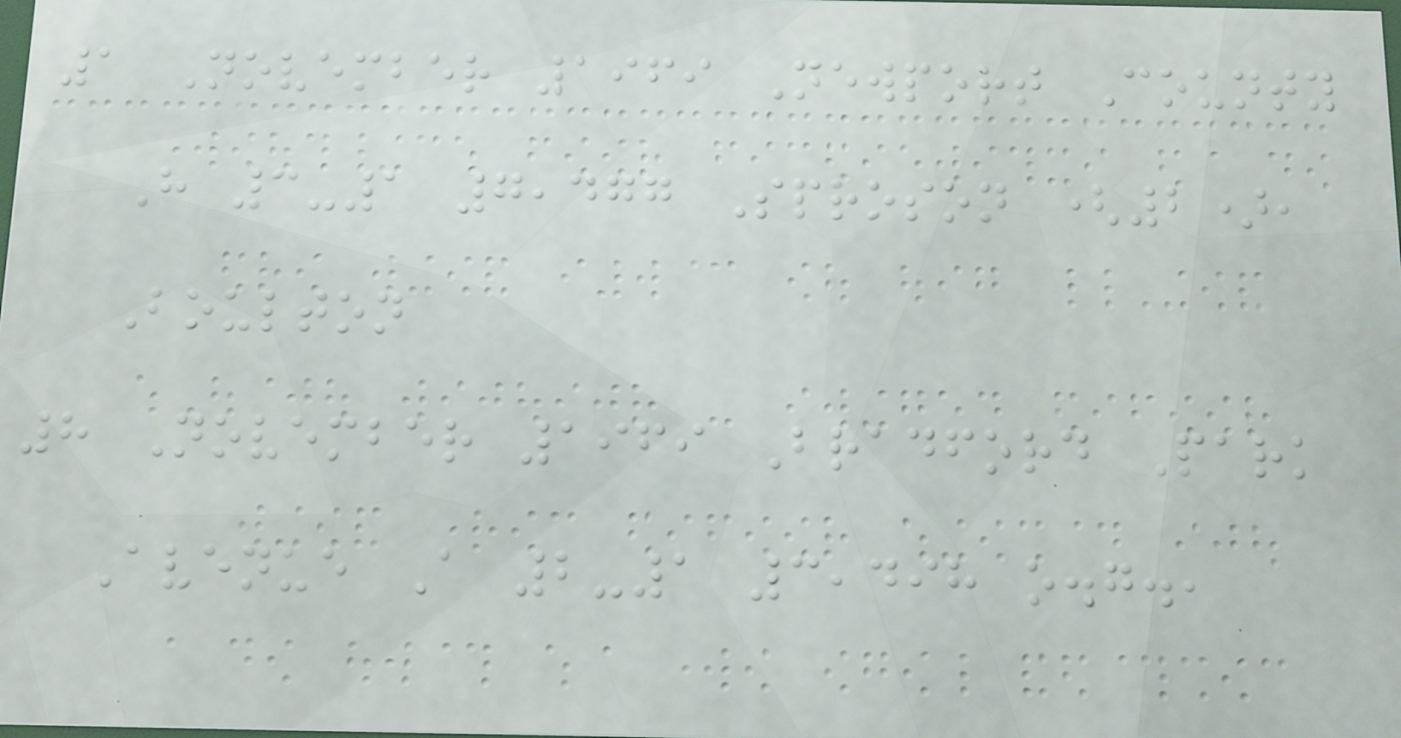1 November 1969 Newport County
H 3-1 7,477 Sproson (2),
Boulton
8 November 1969 Bradford Park
Avenue A 2-1 3,498 o.g.,
